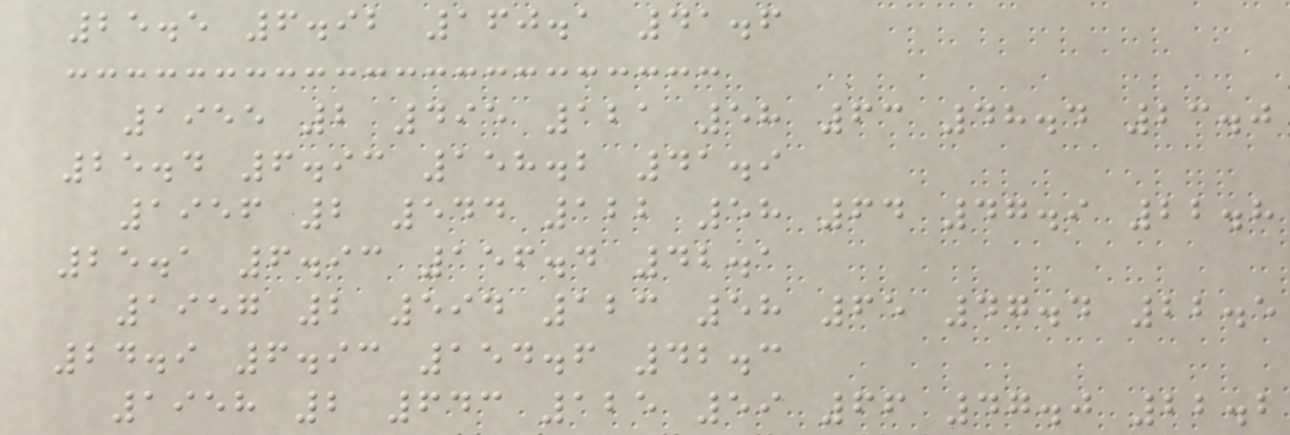25.5 6.92 160.1 41.6
1955 2 495 121 58 63 48.4 23.0
25.4 6.93 158.2 41.9
1956 2 544 122 58 64 47.9 22.8
25.1 6.93 156.4 42.1
1957 2 594 123 58 65 47.4 22.5
24.9 6.93 154.6 42.3
1958 2 643 125 59 66 47.0 22.2
